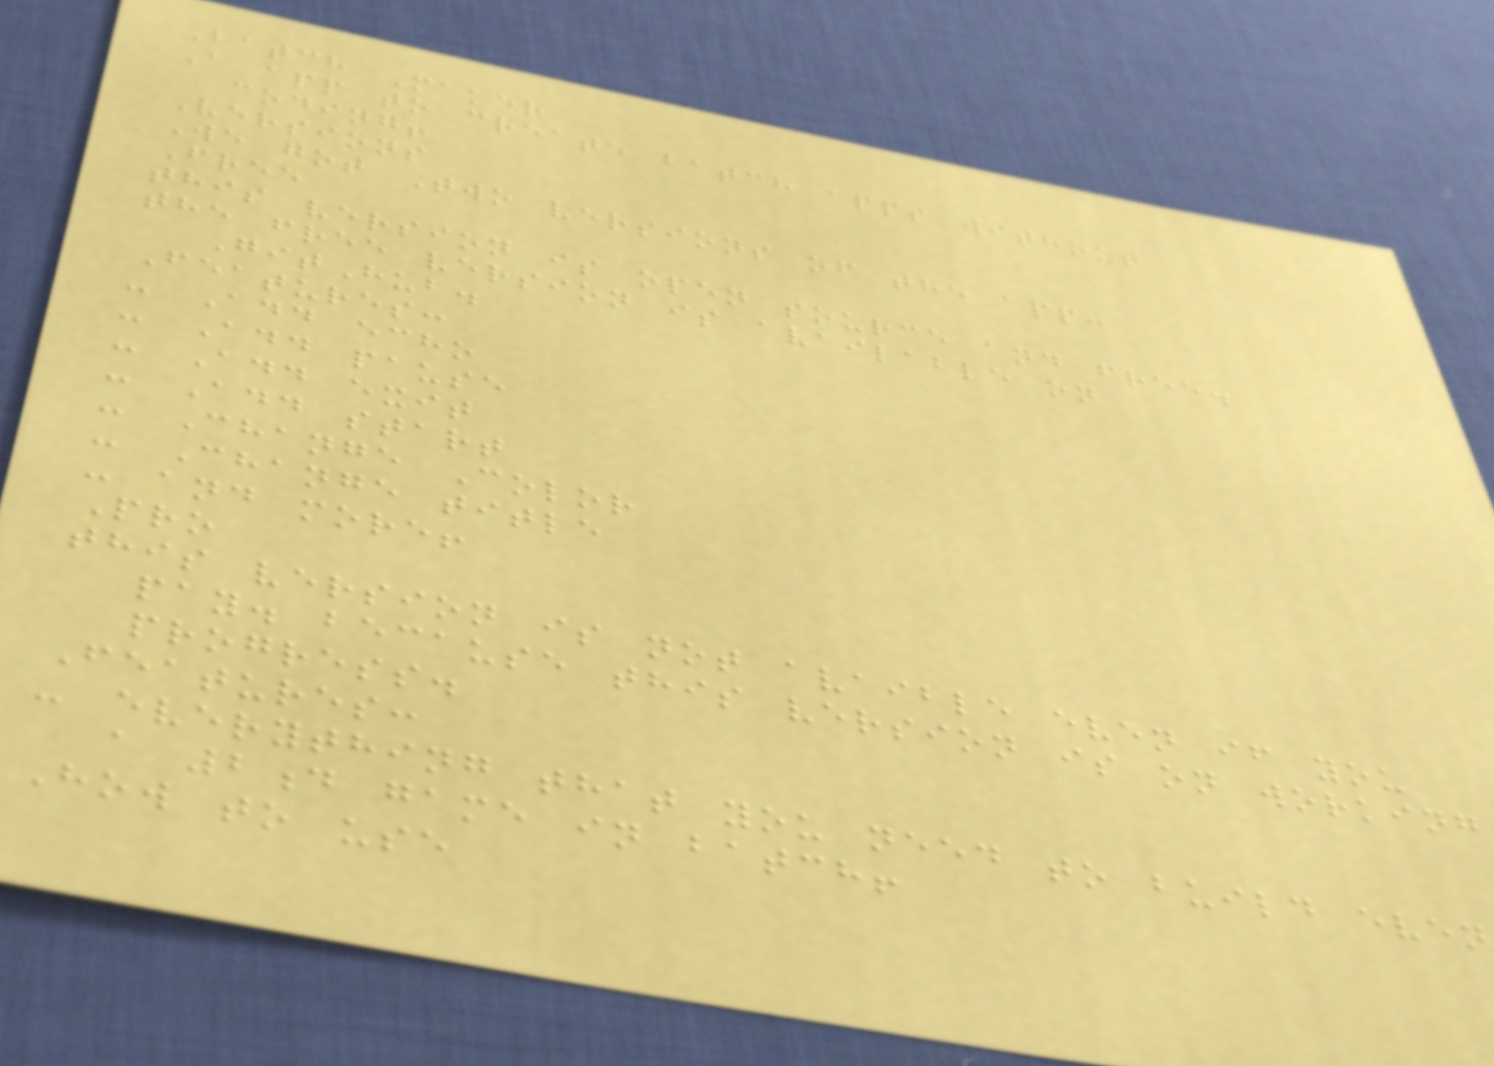Batch Maker
A app to create batch apps without
coding!
Versions
We got Two versions of the app:
Free
this version is open source and free.
the free version is available on
GitHub.
Features:
- Add echo
- Add pause
- Add exit
- Add start
- Change Color
- Change title
- and more!
Pro
this version is not avaible even if you
pay. because this version is on working
progress.
Features:
- everything that you need to build even
a 2d game in batch!
How to use
